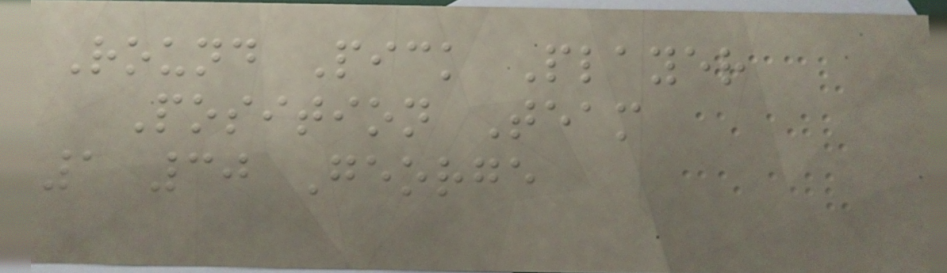Round Pick Player
Position Team
1 30 George
